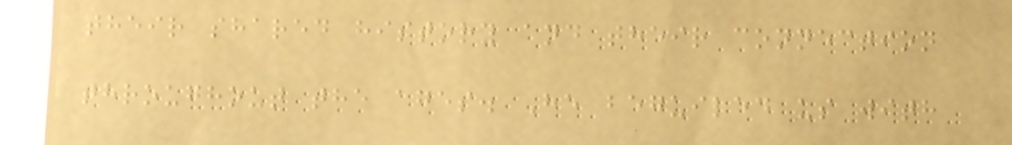their shared history and their connection
throughout the ages. He beguiled us with
